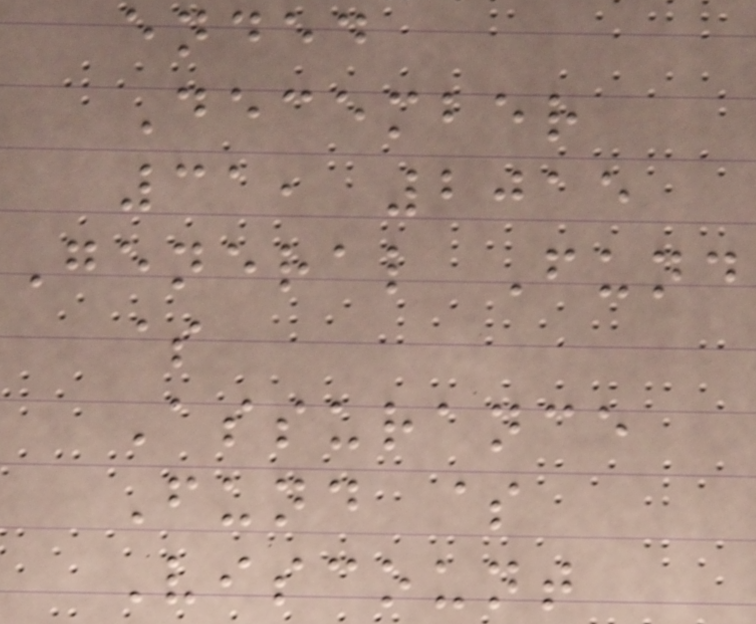ended
December
31, 2015
General Fund
$
Assurance
Fund $
Viscount
